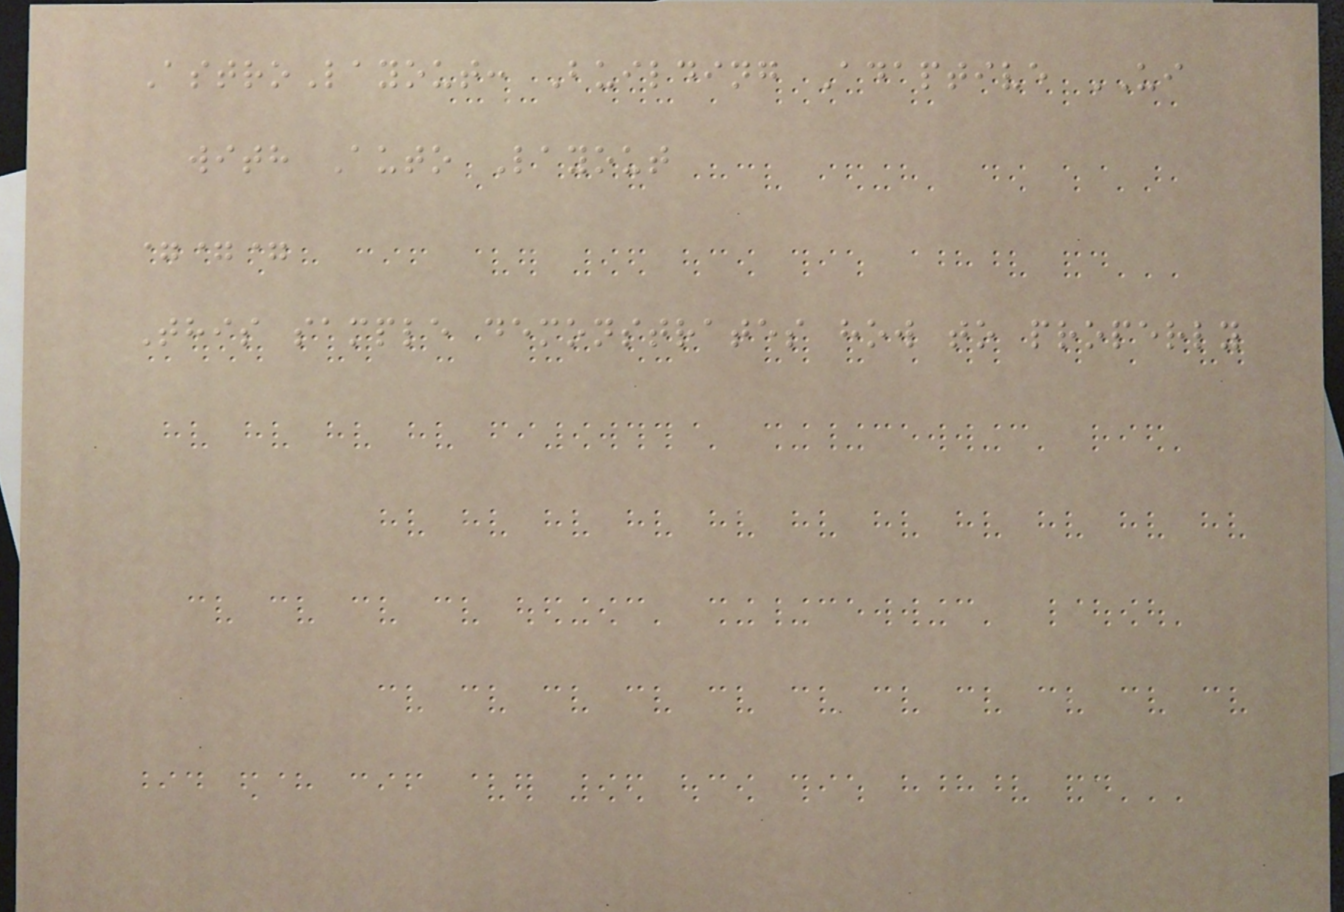AstroLayout: Building Adaptive UI
with Auto Layout
===
This sample demonstrates how to properly
